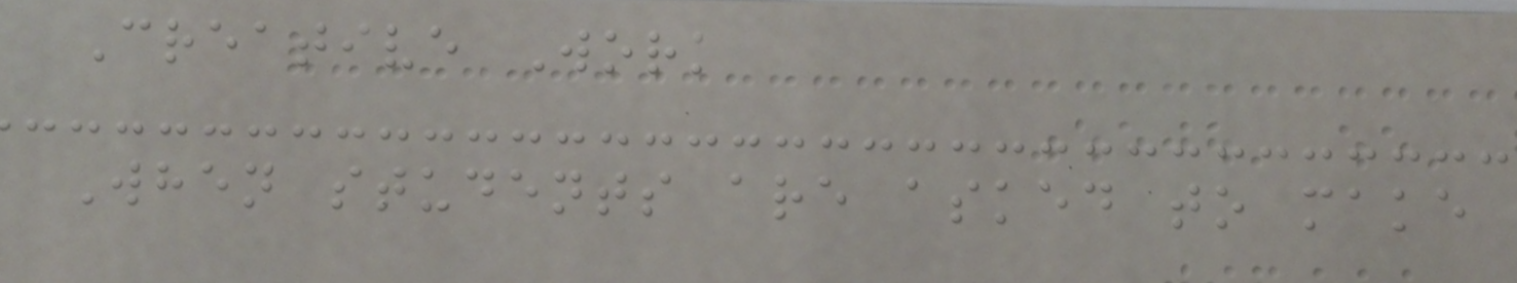Creative Work
When students are asked to make
